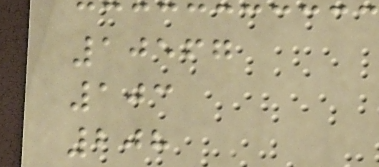10567
103
208
